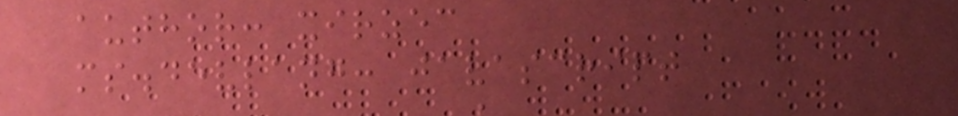author: xirzec
ms.devlang: javascript
